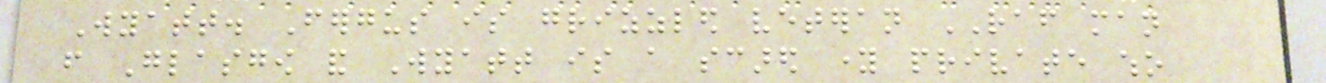Wyatt. Fergus is grizzled veteran RAF man
from Glasgow and Wyatt is a scared young private who
